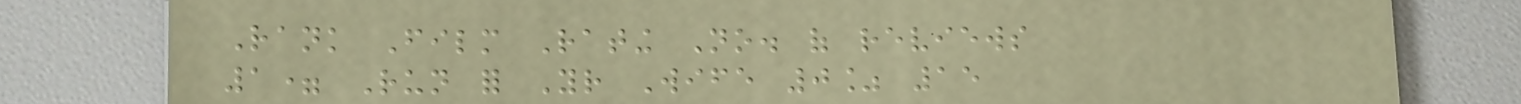Rank Film Rating No. of reviews
1= Run for Your Wife 0% 15
